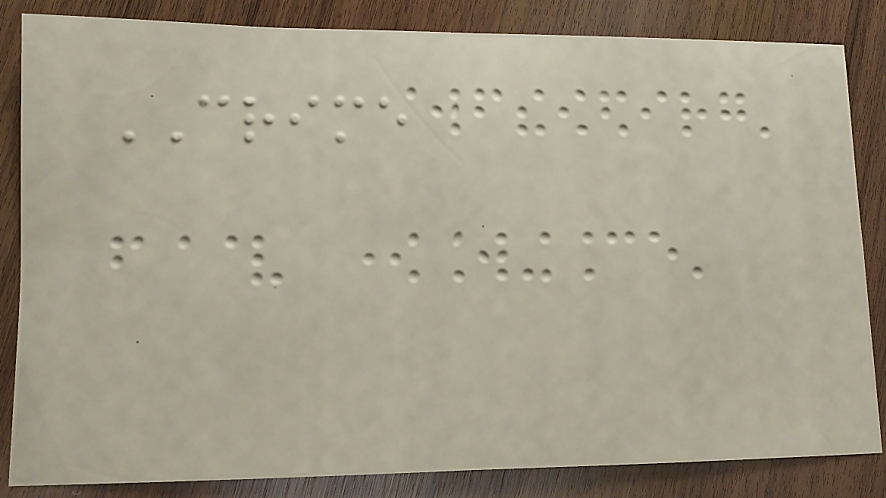CRIME
